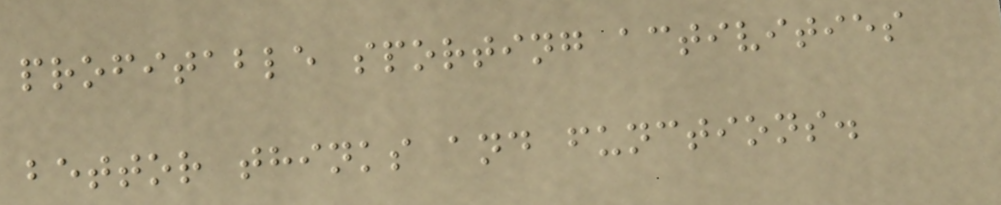profitable sporting activities
bettor thinks and functions.
